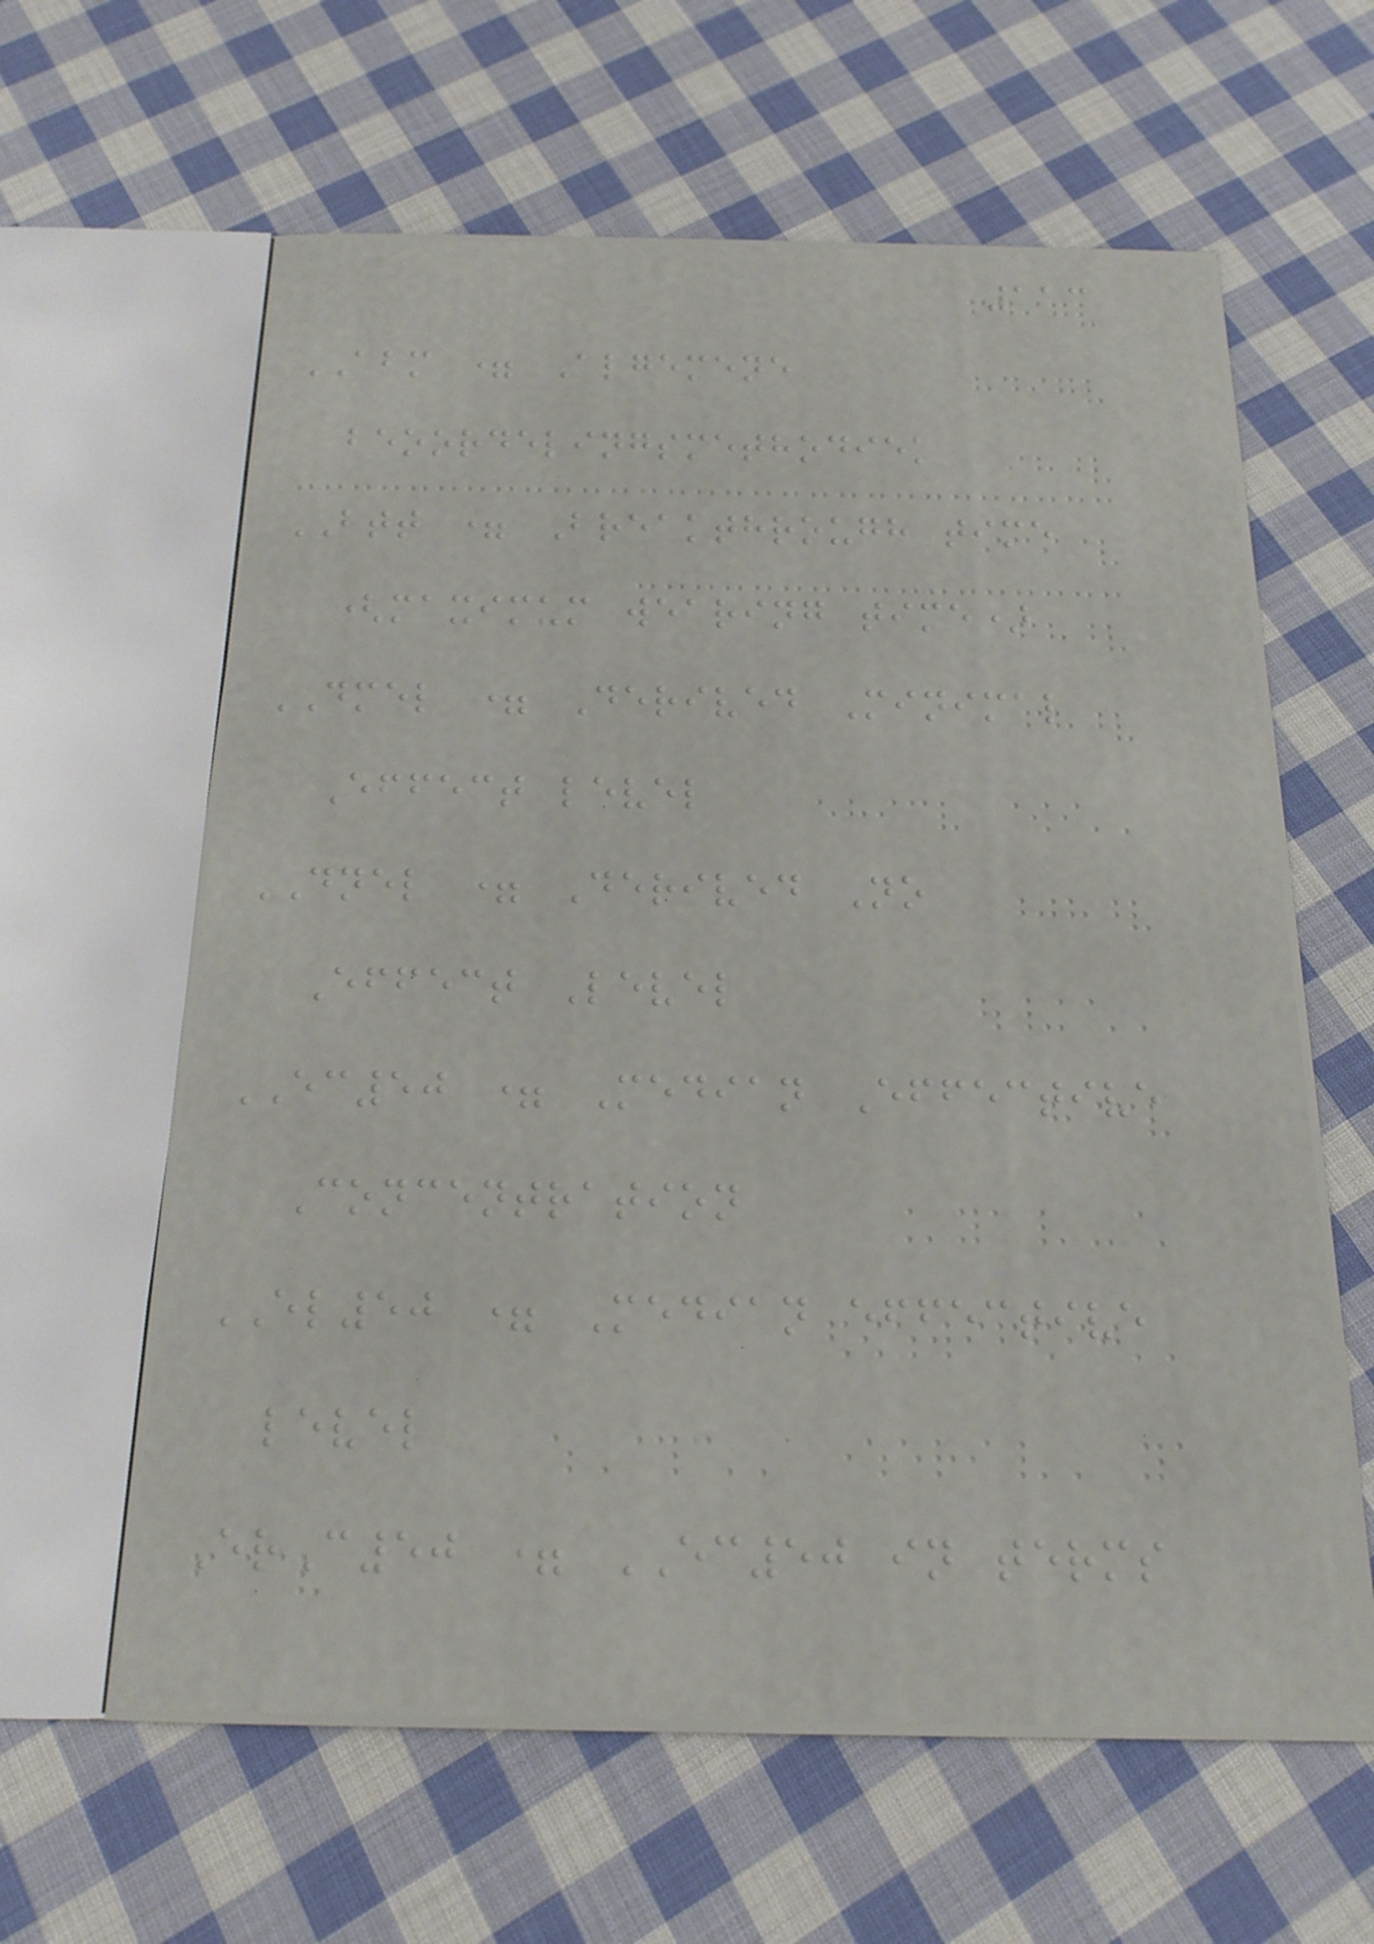113
ABM = Algemene
beoordelingsmethodiek
BTT = Breakthrough time
(maximum wearing time)
DMEL = Derived Minimal
Effect level
DNEL = Derived No
Effect Level
EC50 = Median Effective
Concentration
EL50 = Median effective
level
ErC50 = EC50 in terms
